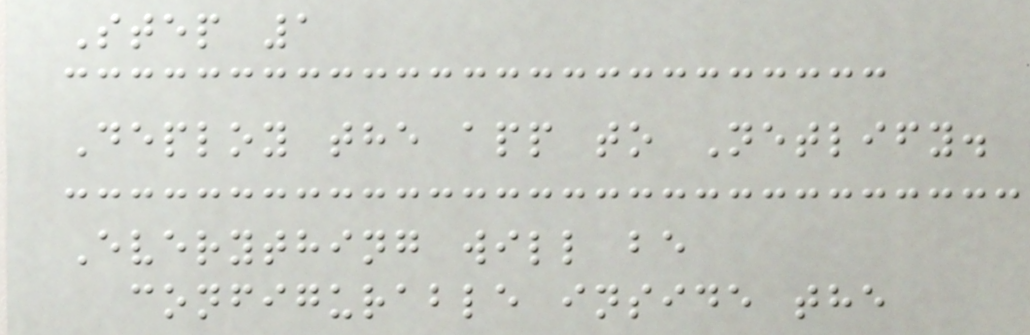Step 1
Deploy the app to Netlify.
Everything will be
configurable inside the
